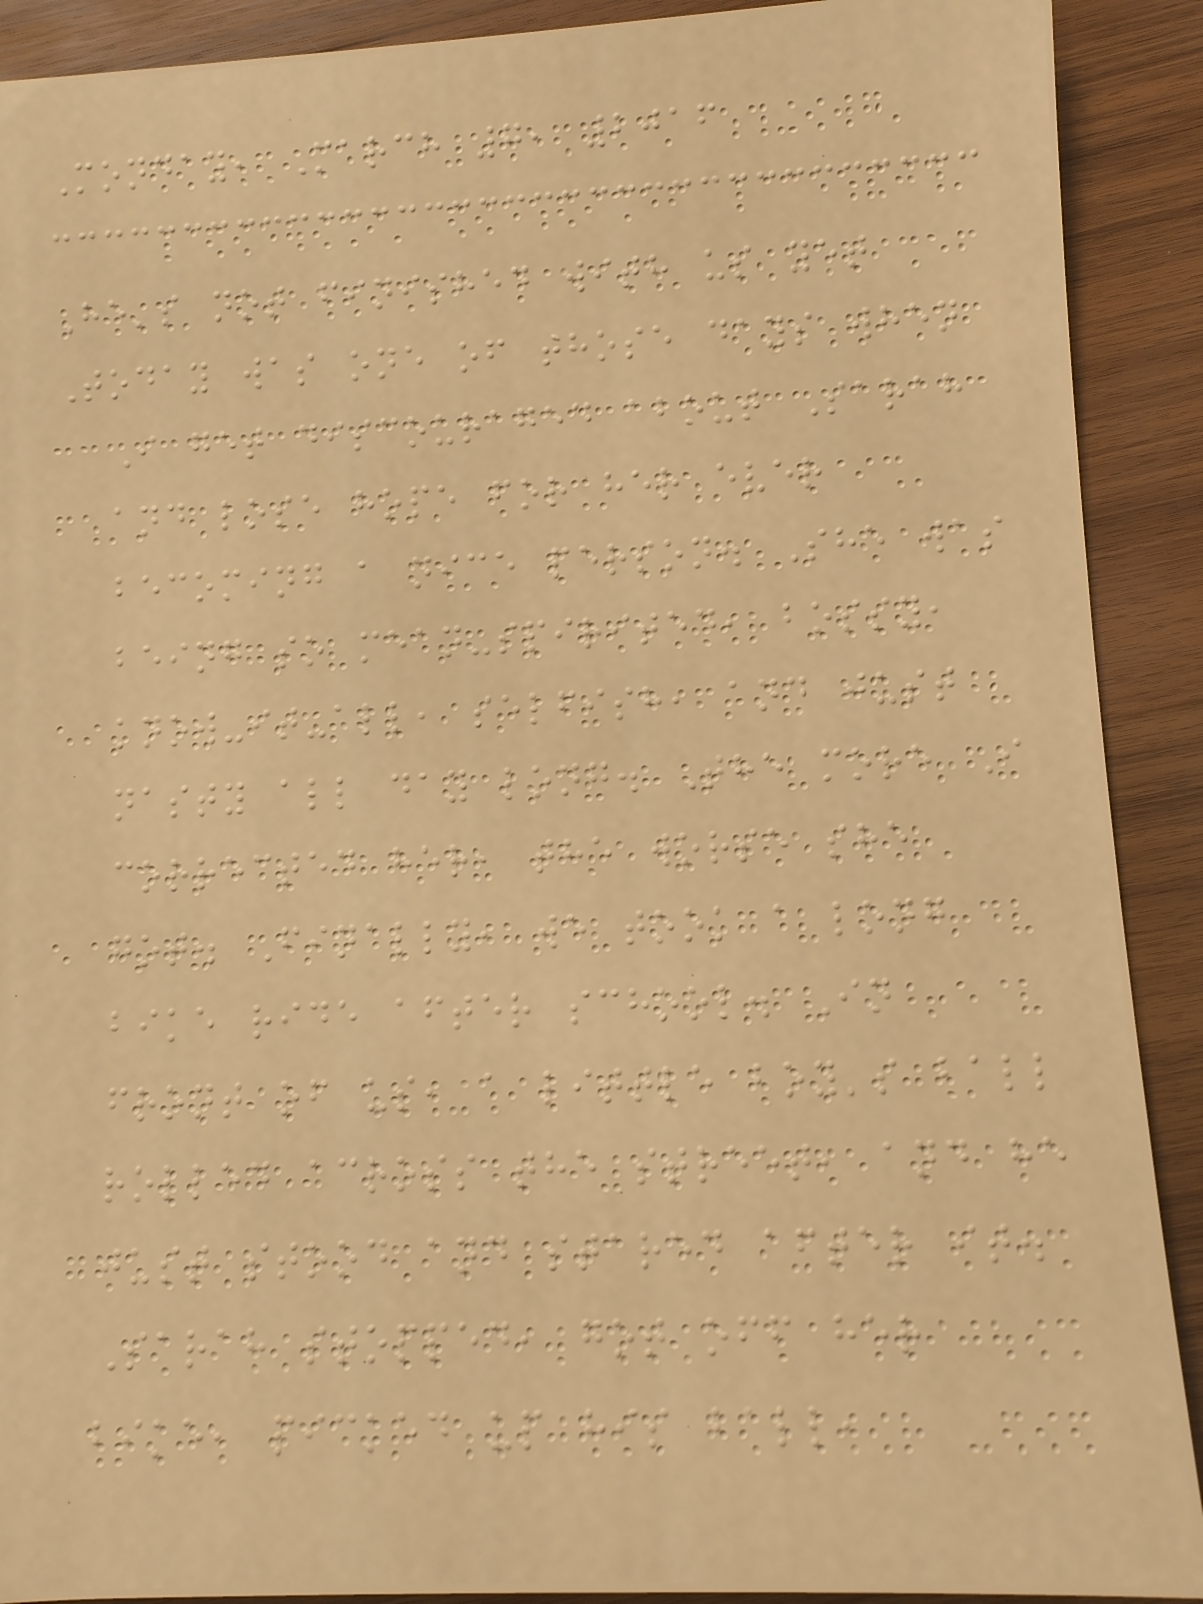Monday, March 7, 2016
He's not finished with us yet
Today was one of those days when
I get discouraged about Sarah
and lose hope for her ever
becoming a nice person. She was
being so mean-spirited, bossy,
know-it-all, selfish, and just
nasty all day long. The more I
corrected her, the worse she
got. Finally, we took a long
bike ride after school. In
front of us, a little boy's ball
rolled across the street, and he
just stood and stared after it.
Sarah stopped, got off her
bike, picked up his ball,
